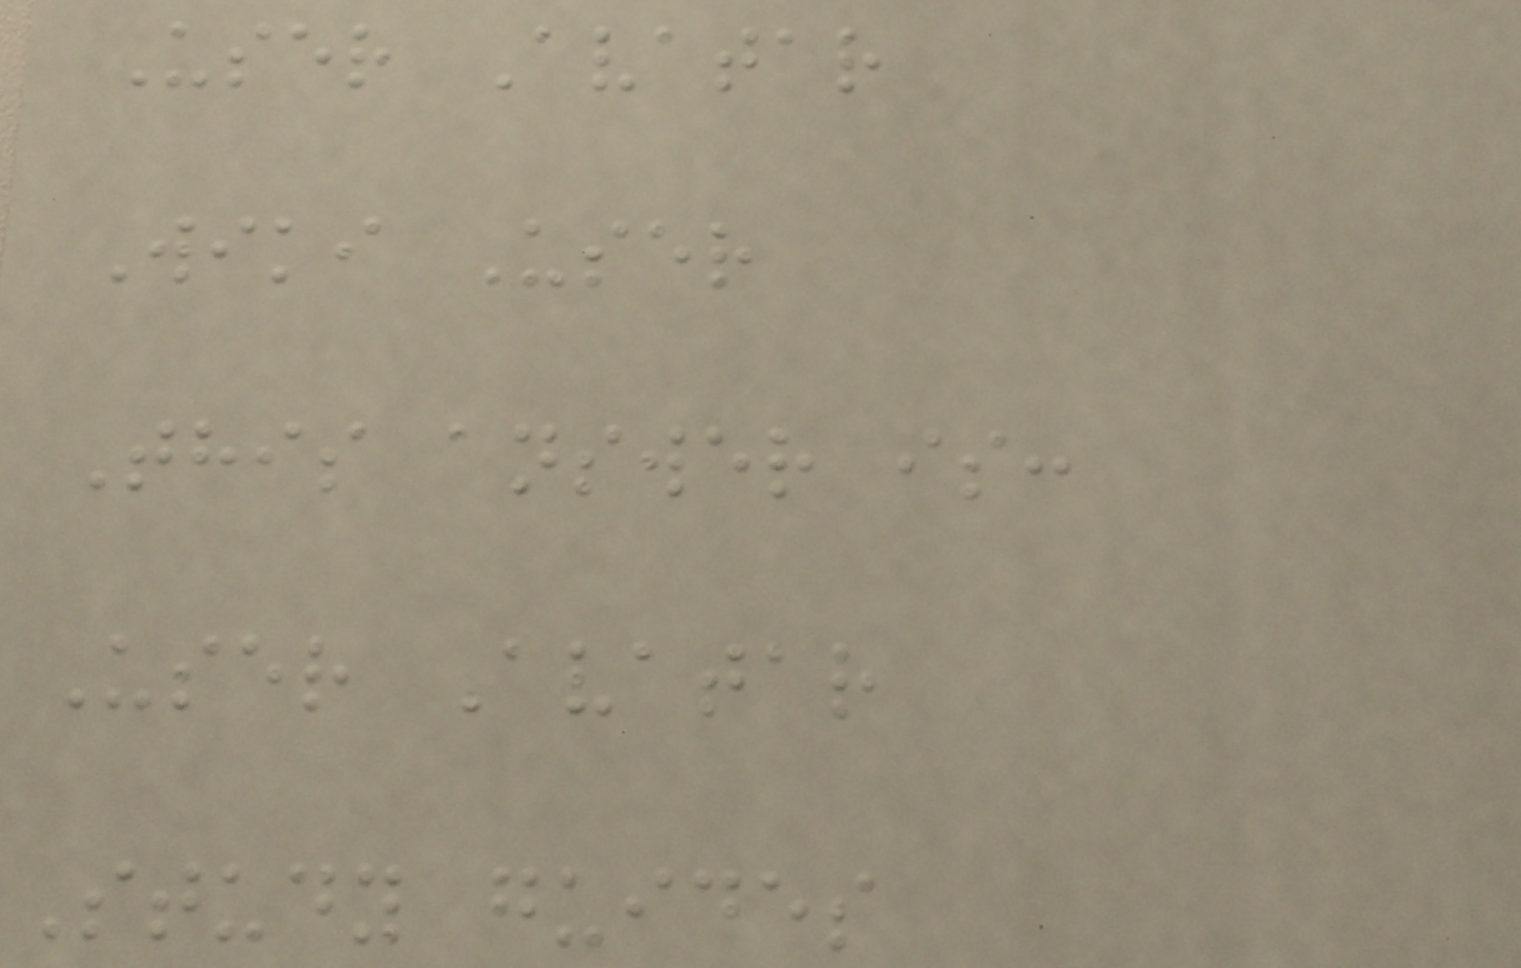User Avatar
Wiki User
This answer is:
User Avatar
Study guides
